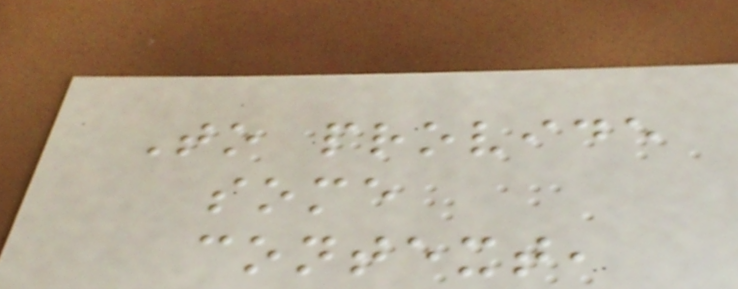To provide
some
context,
